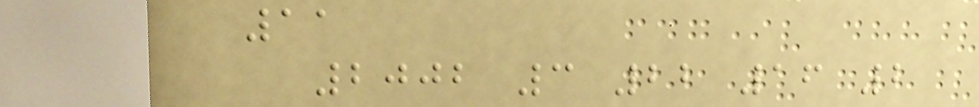11
2002 3 22 16 2
